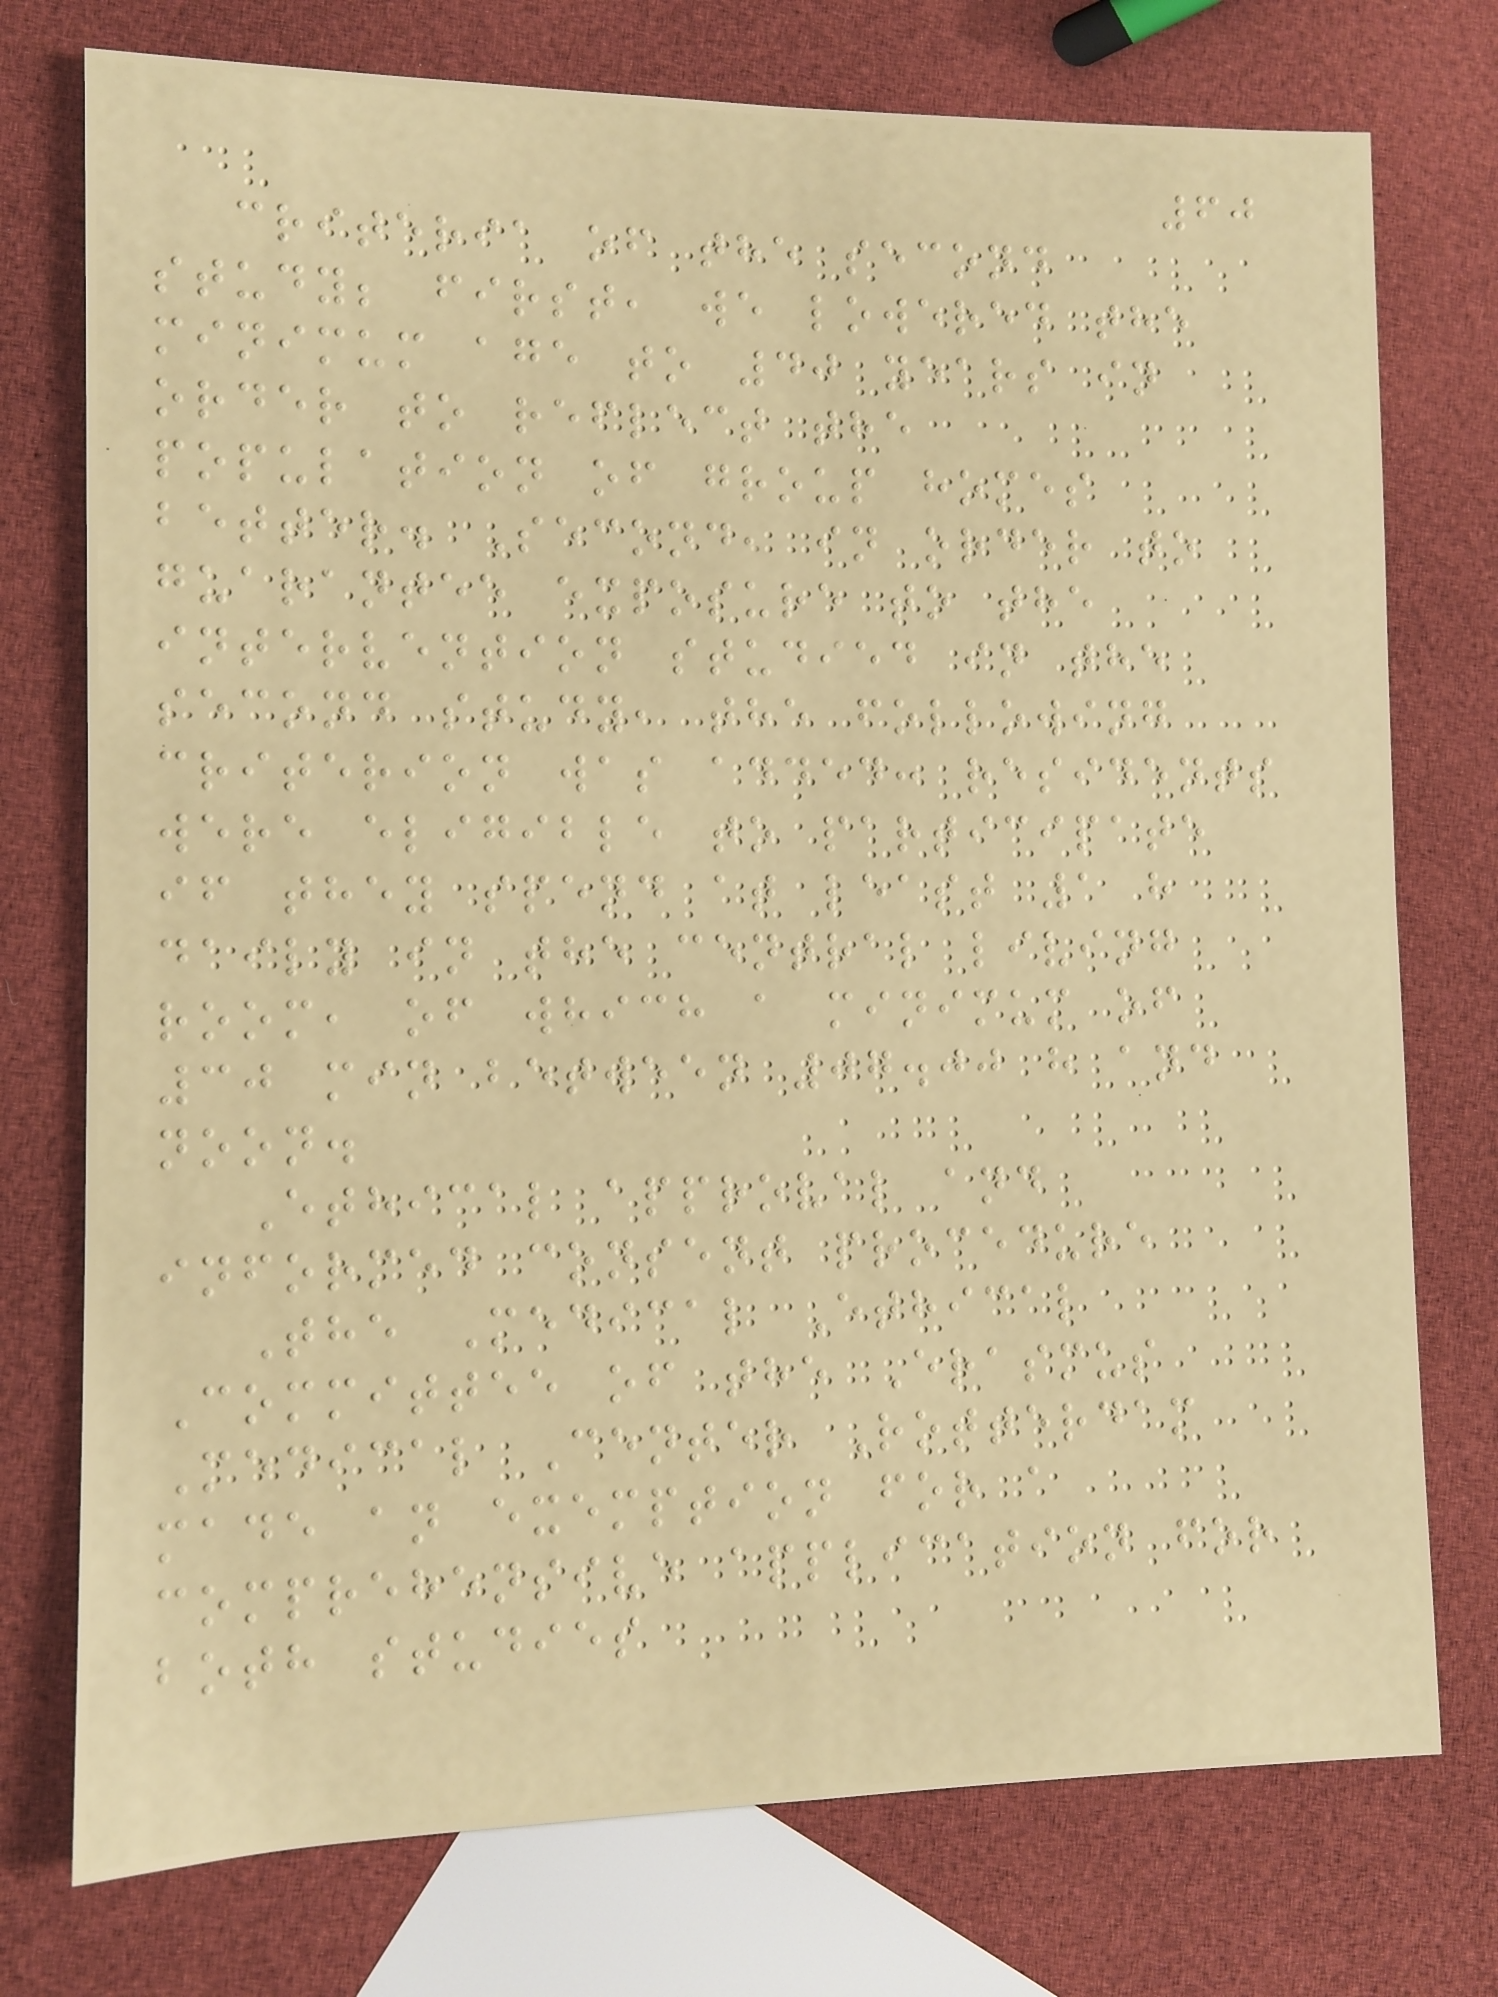60
criteria of the second
study; first, we lowered the
minimum age to 40 years in
order to reflect the
population of group homes
better. Second, in order to
guarantee exposure to the
intervention studied in the
second study, the following
criterion was added: residents
were eligible to participate
if they spend at least 1 h
daily in the central living
room, of which a minimum of
30 min between 07.00 h and
noon.
Ethical approval and
informed consent procedure
The Medical Ethical
Committee of the Erasmus
Medical Center Rotterdam
made an exemption for a
comprehensive application for
both studies
